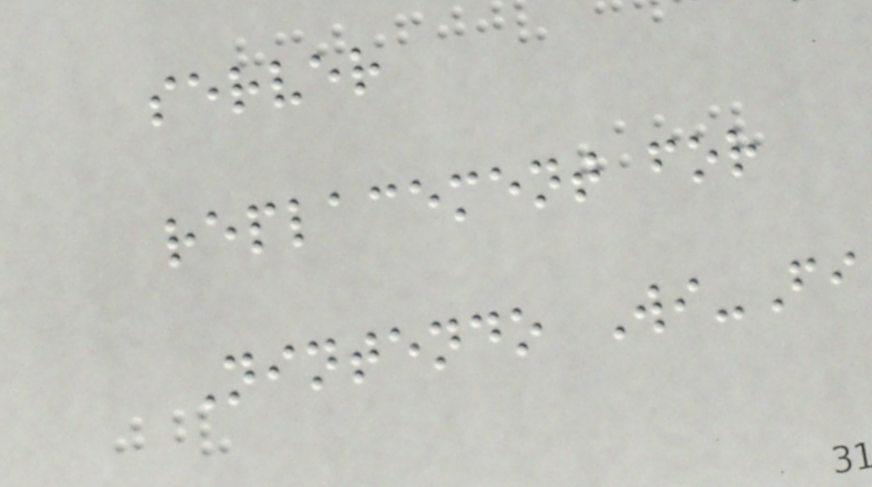server
replacement for
Nintendo Wi-Fi
